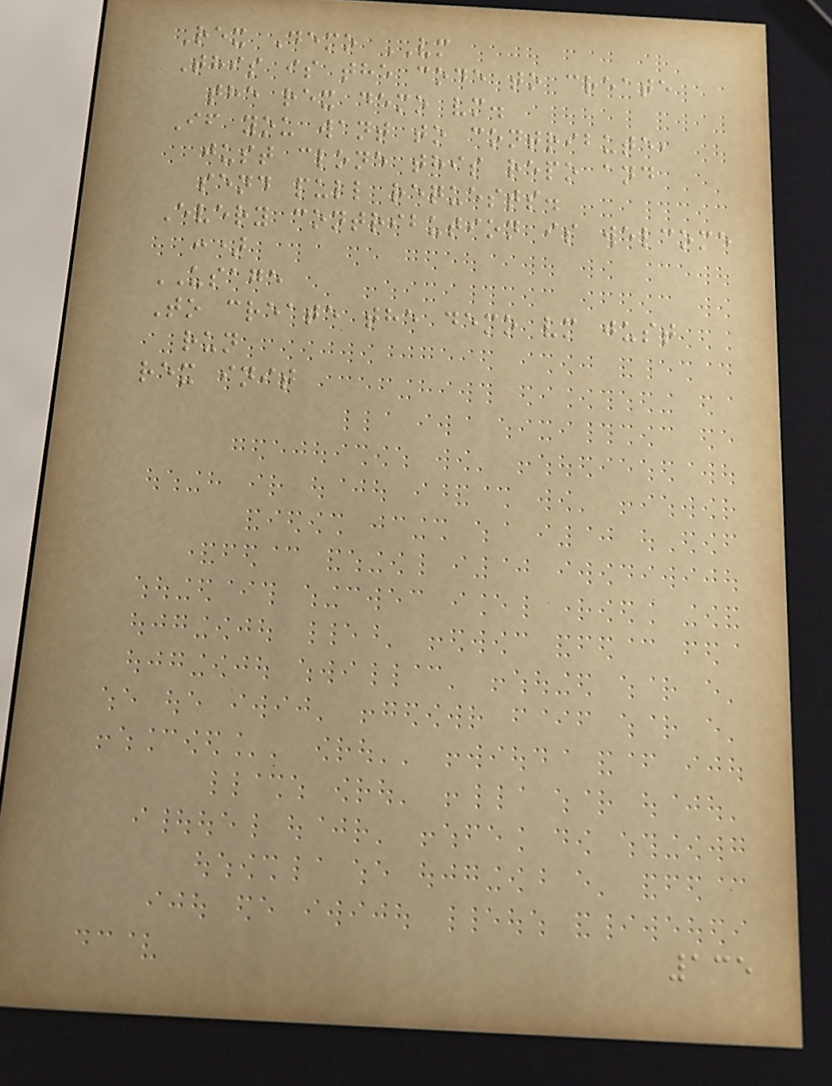Rex Demo VM
This is the code to create
the rex demo vm.
If you want to contribute,
just clone this repo and
send pull requests.
Every contribution is welcome
:)
USAGE
To create the demo vm just
run
rex init
135
